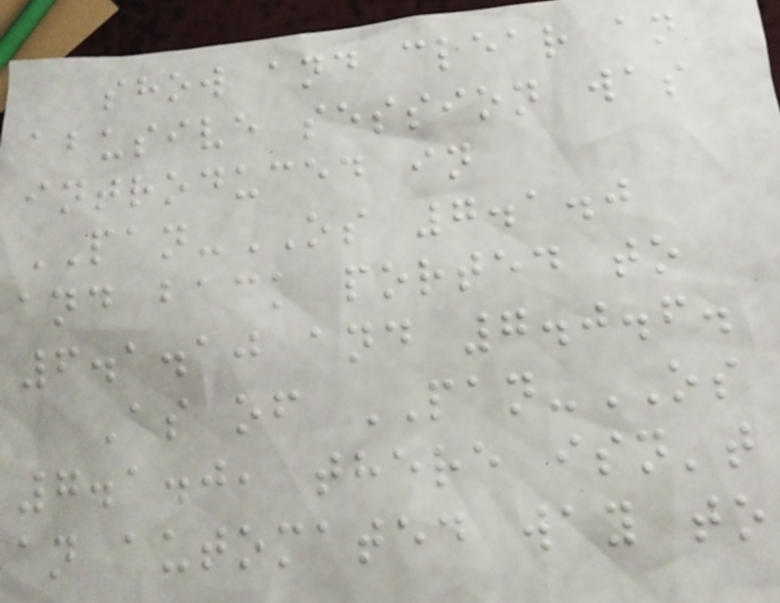show and clear an
abusive session was
introduced in
PAN-OS 7.1.0
and back ported to
6.1.10 and 7.0.6.
As of PAN-OS
7.1.0, there isn't
an automated way to
